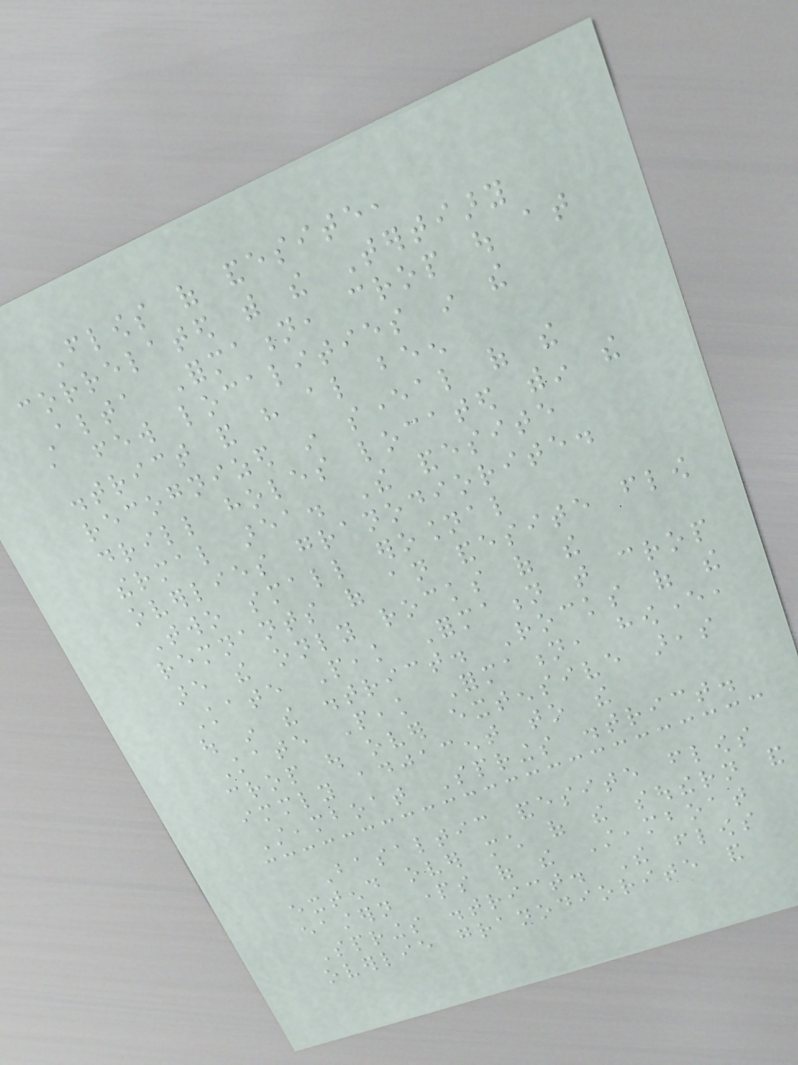Flows of andesite,
correlated with the Tertiary
Alta Formation, crop out at
a few localities in the
district and have also been
recognized in several of the
drill holes located within the
thermal area. The andesite
overlies granodiorite.
Two small erosional
remnants of an andesite flow
are the only rocks of the
Kate Peak Formation that crop
out in the district. Rocks of the
Kate Peak Formation, however,
crop out over extensive areas
immediately adjacent to the
Steamboat Springs district.
Basaltic andesite flows
extend over much of the southern and
eastern parts of the Steamboat
Springs district. The flows
overlie granodiorite and
